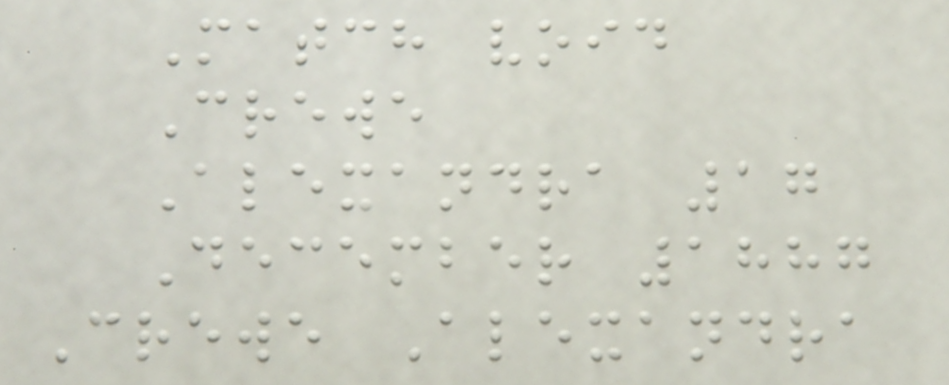Match void
Crewe
Alexandra 17
December 1887
Crewe Alexandra
